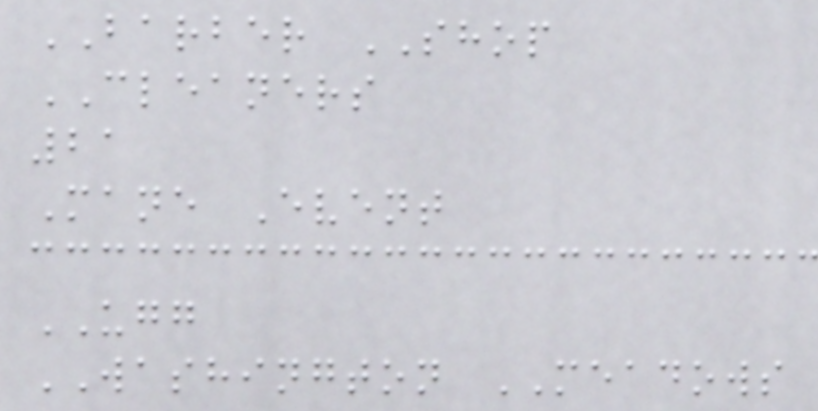BARBER SHOP
CLEANERS
21
Mane Event
UGG
WASHINGTON MEADOWS
